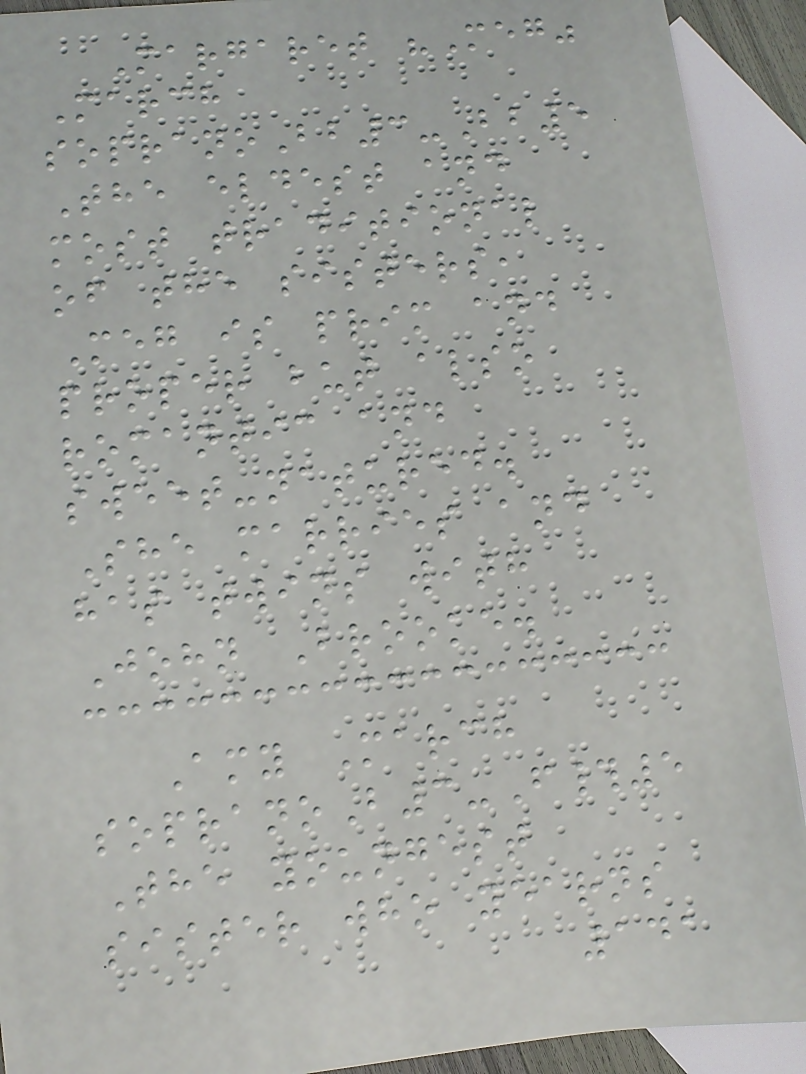Margaret "Meg"
March
sopranoBb3-Bb5
The eldest and
most traditional
of the sisters,
Meg is prim and
proper but also
romantic and
sweet-natured.
She marries and
has twins with
John Brooke.
Amy March
sopranoB3-F#5
The youngest
sister who yearns
141
